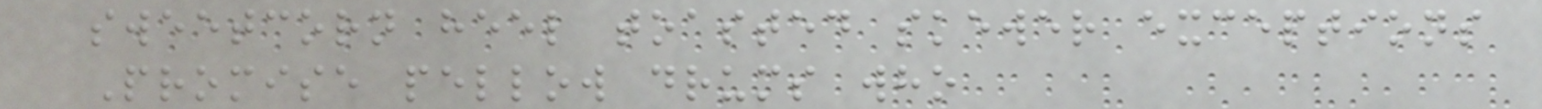sweetcorn heel toasted skewer exceptions
Promise pellow drums who
